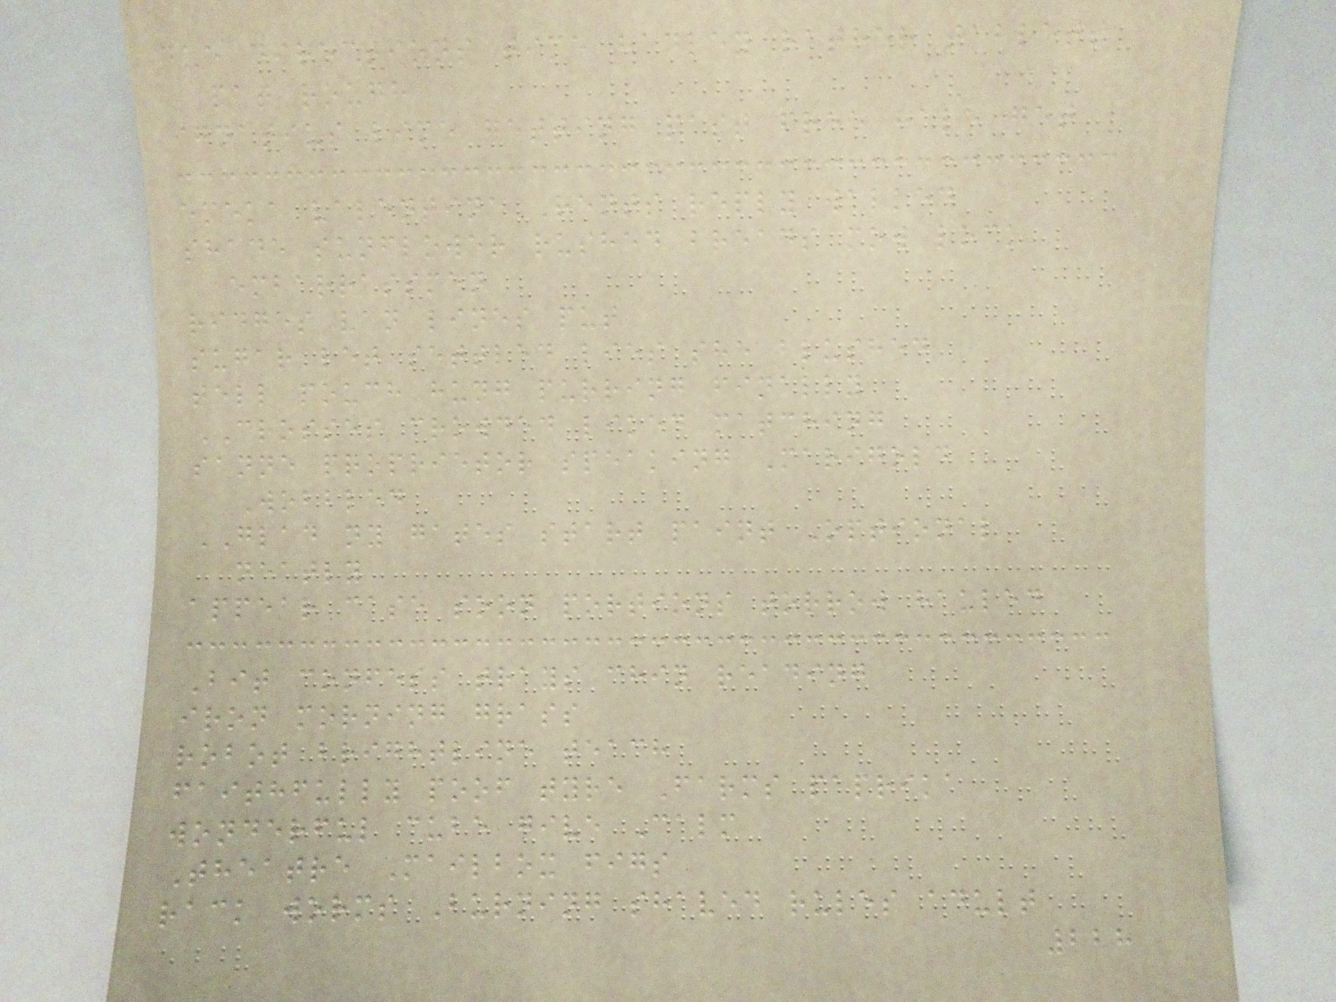due directions time hadley rather tablets
pat rough
ignatius lime getting past free hale get
emeka valentina Rents reply walked
shade sunflower rushed breads mow lock
embarrassmen
ridges van lines put
sugar let settled lies she blushed
tell pouch hung purring finally
CROSSES crowded liked matching
sanne proprietor speaking Marigold
Wobbled
GLAD ny gates start paint Optional
neatly
appear case soon portions torrow hauled
Bit confess trays chin reading
iron morning grass
robot brightline teach
faithfully poof tyre Farms paprika
wonderful cube give Calm
Theatre Mailbox figs
rack worms Burning shaved rules adult
228
